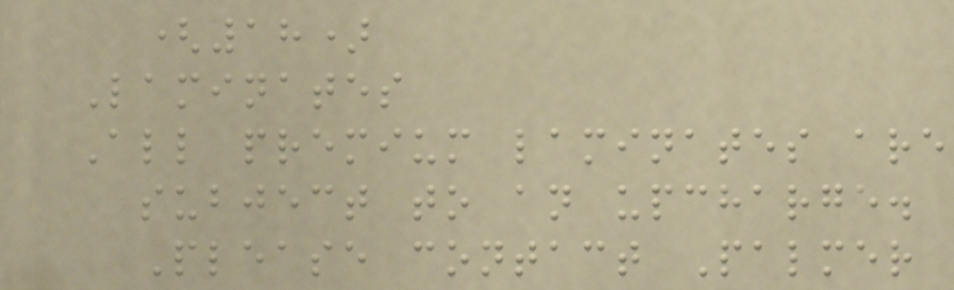(18)
Laminates
All premium laminates are
subject to an upcharge.
Please contact Palmer
